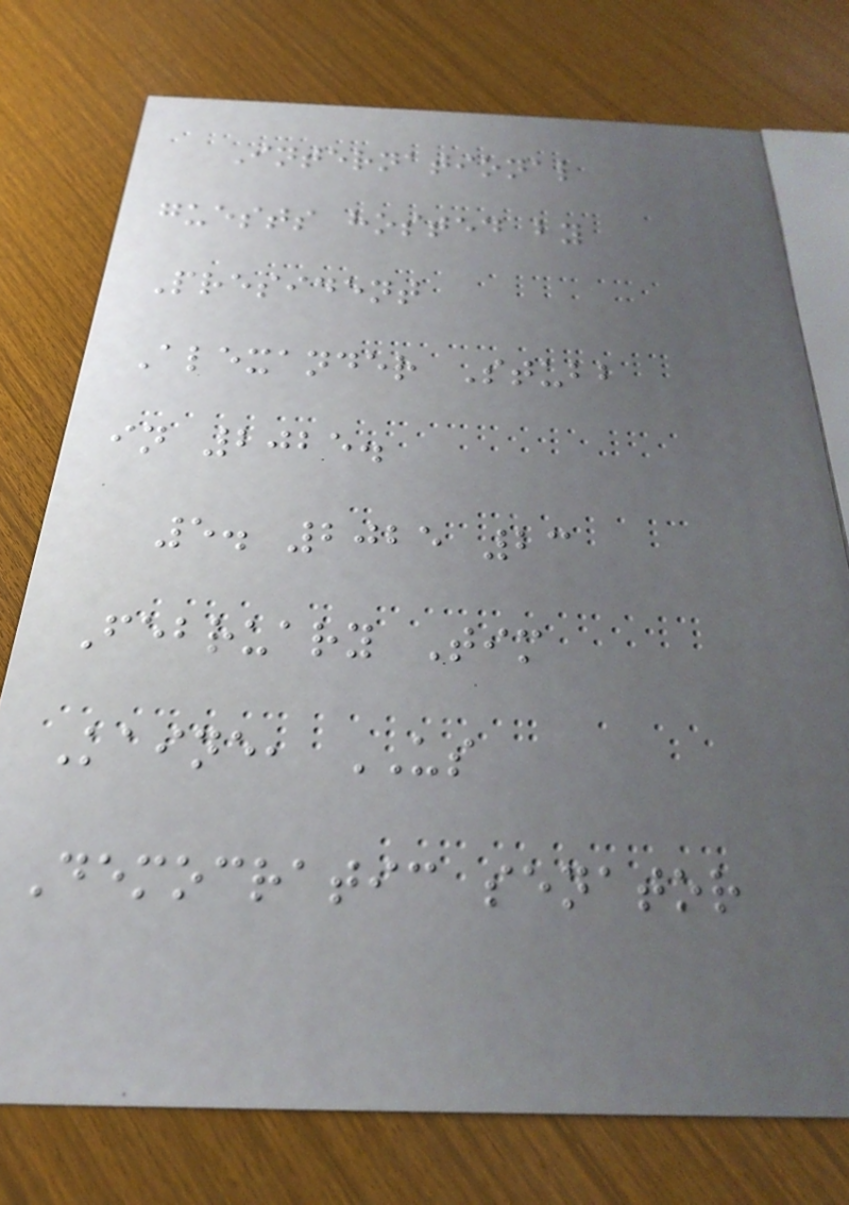International
guests hosted by
President
Alexander Stubb
in 2025.
5. 2025 23
February Tim
Kaine, US
Democratic senator
